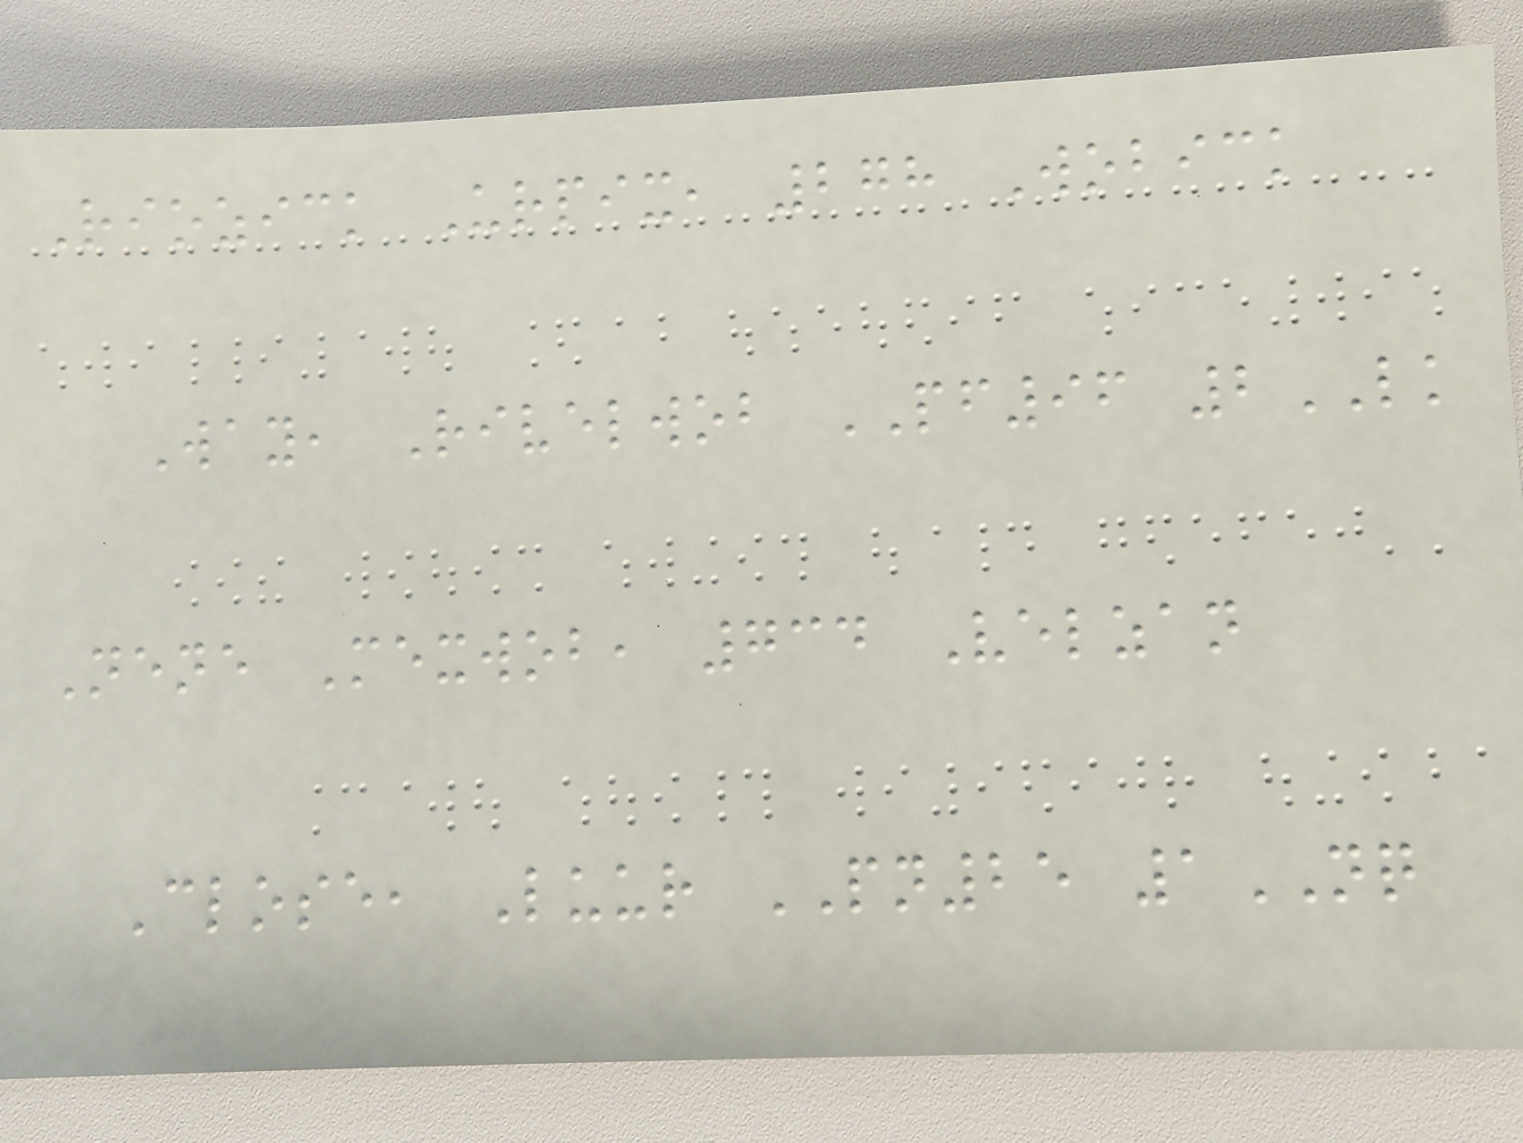Riozick Urpix, 278 Wobick
Way, Rivelwob PF96 2LK
Nene Mexwob, 734 Velzan
Close, Luur PN25 1NQ
